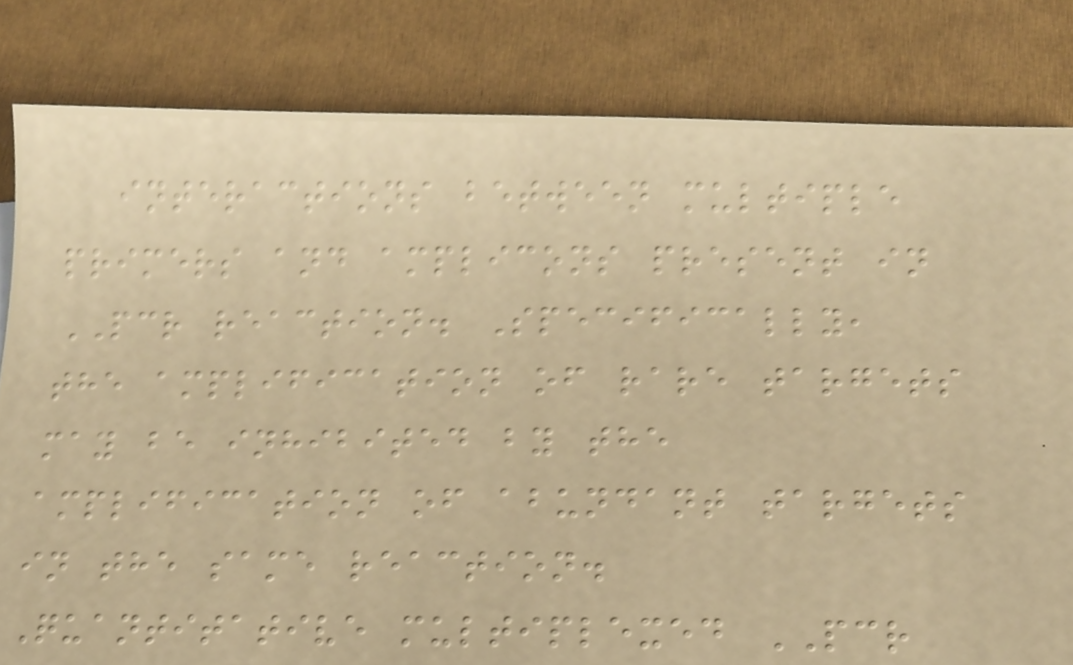interactions between multiple
primers and amplicons present in
PCR reaction. Specifically,
the amplification of rare targets
may be inhibited by the
amplification of abundant targets
in the same reaction.
Quantitative multiplexed PCR
